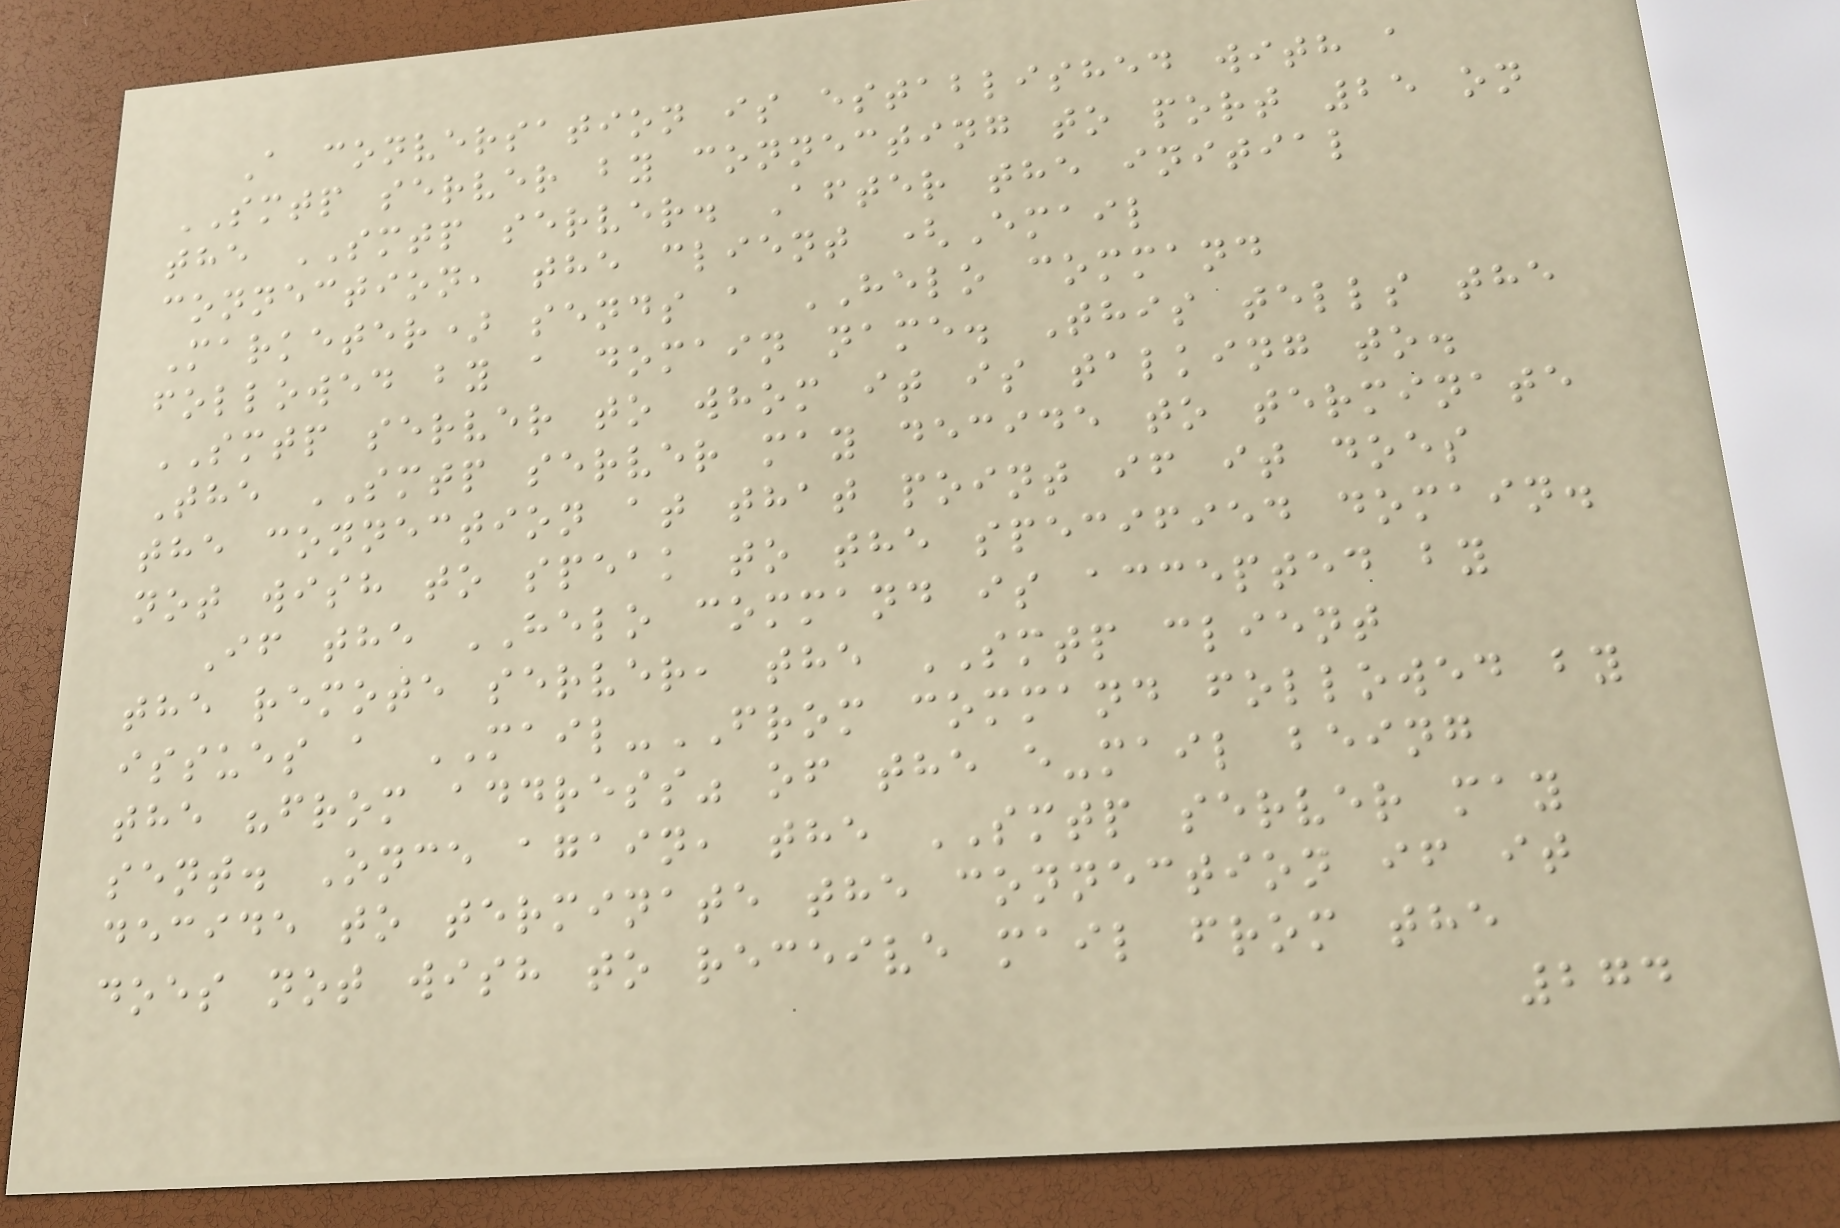A conversation is established with a
SMTP server by connecting to port 25 on
the SMTP server. After the initial
connection, the client (Email
Marketer) sends a HELO command
followed by a domain name. This tells the
SMTP server to whom it is talking to.
The SMTP server may decide to terminate
the connection at that point if it does
not wish to speak to the specified domain.
If the HELO command is accepted by
the remote server, the SMTP client
issues a MAIL-FROM command followed by
the "from address" of the e-mail being
sent. Once again, the SMTP server may
decide to terminate the connection if it
does not wish to receive mail from the
274
